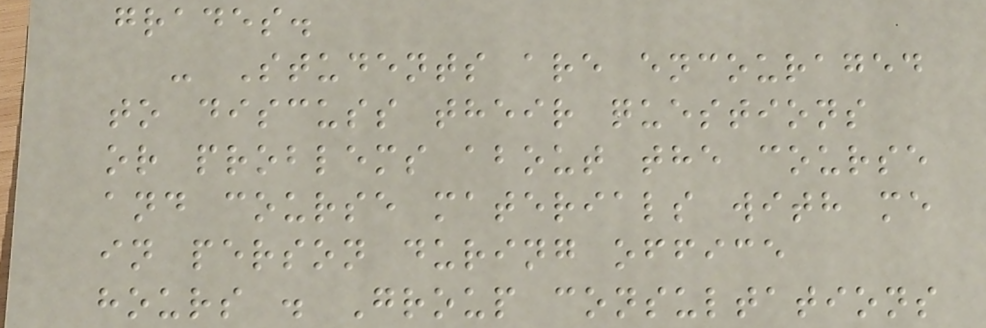grades.
- Students are encouraged
to discuss their questions
or problems about the course
and course materials with me
in person during office
hours . Group consultations
